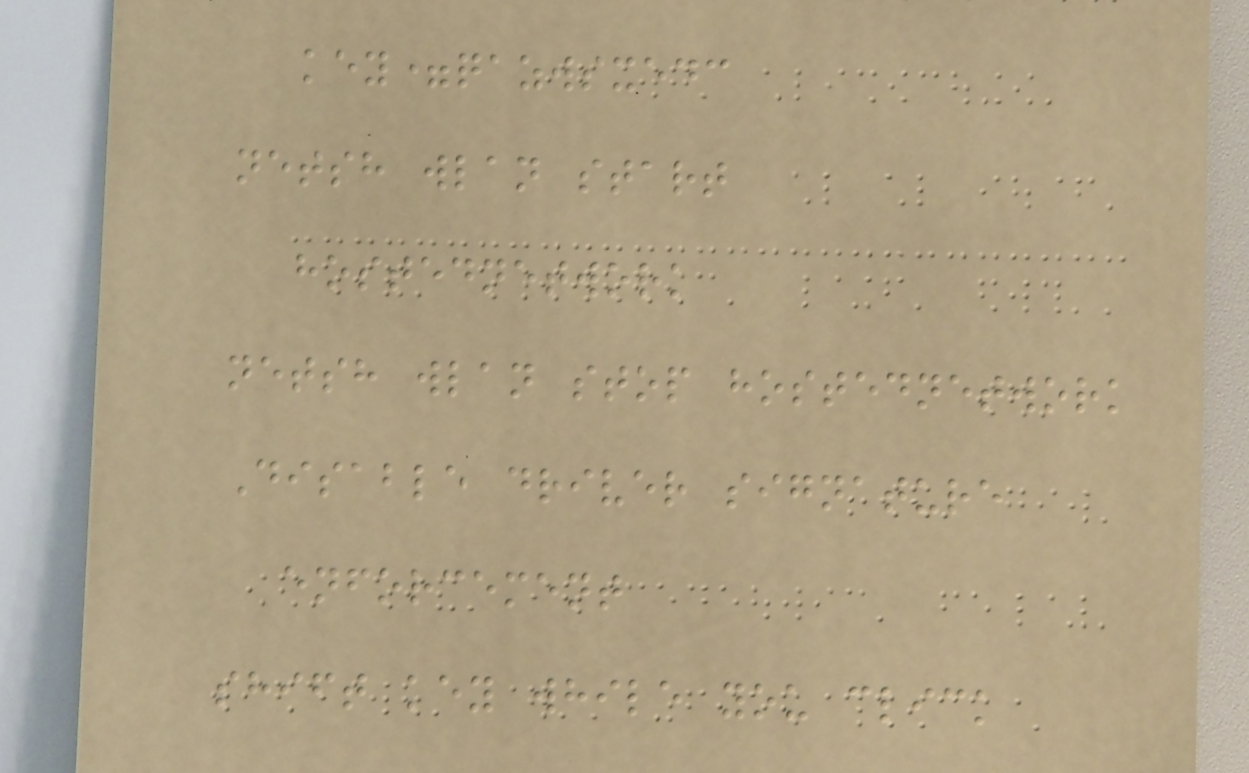key=qazwsxedc
netsh wlan start
hostednetwork
netsh wlan stop hostednetwork
Disable driver signature
enforcement
shift key while you click
